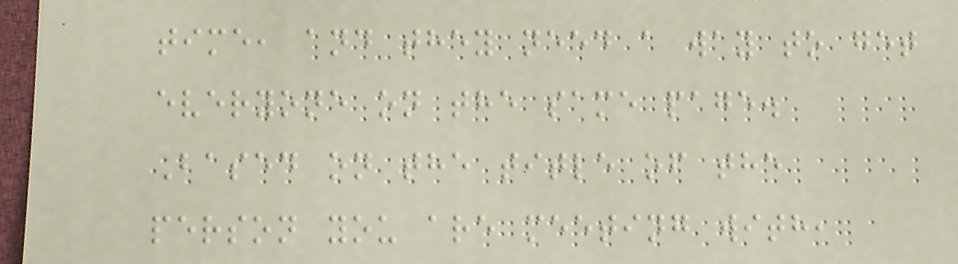time, and they need a way to get
everyone on the same page.
Based on the title of the
person you are meeting with,
